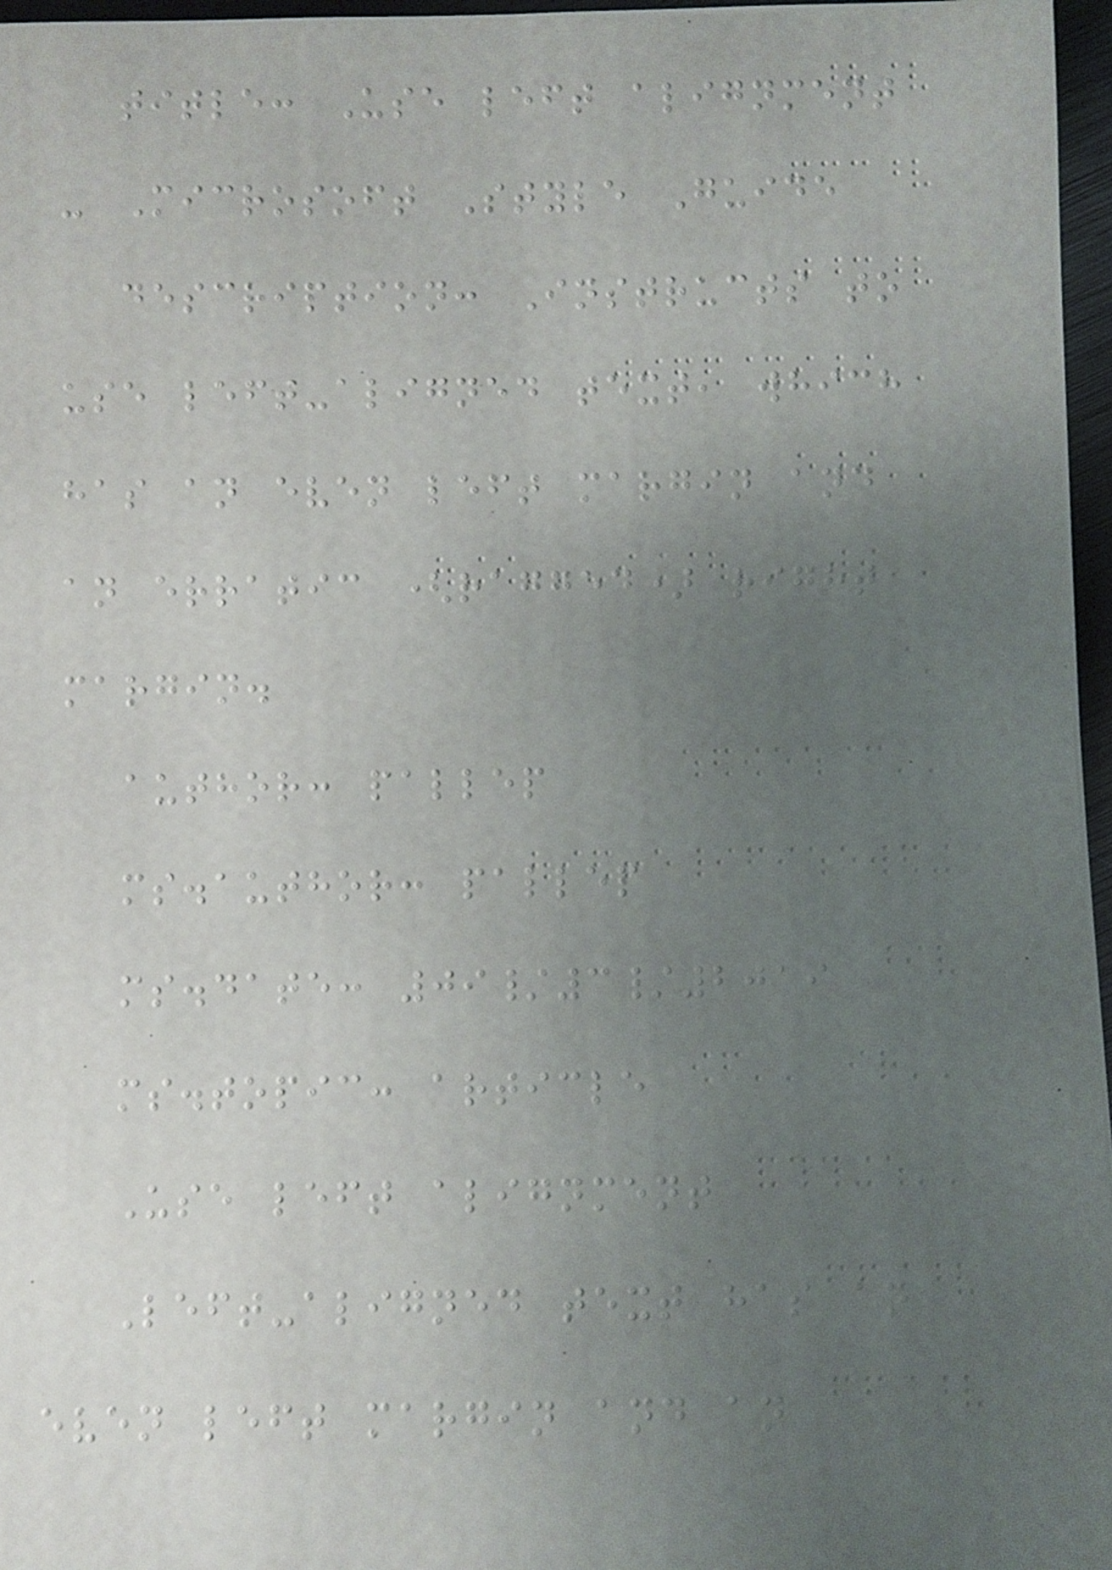title: Use left alignment
- Microsoft Style Guide
description: Instructs to
use left-aligned text, which
has an even left margin and
an erratic (ragged) right
margin.
author: pallep
ms.author: pallep
ms.date: 09/3/2019
ms.topic: article
Use left alignment
Left-aligned text has an
even left margin and an
